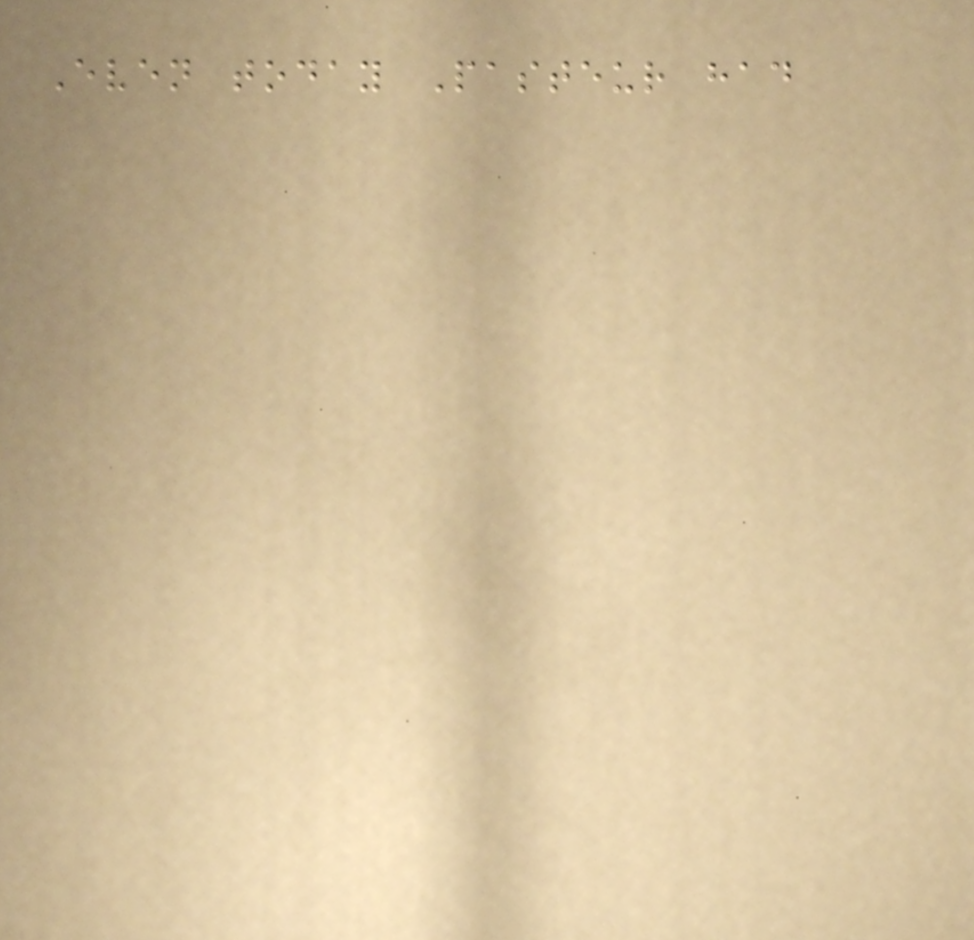Even today Pasteur had
